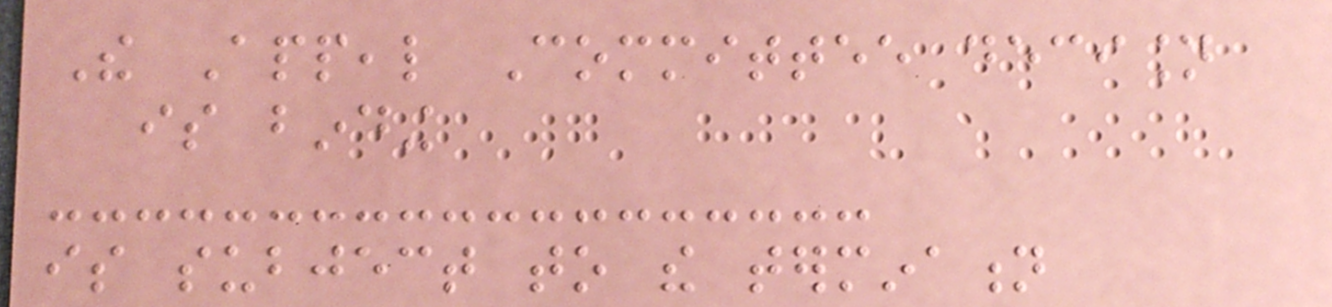The Appeal Committee decision
is binding
is subject to the termination
